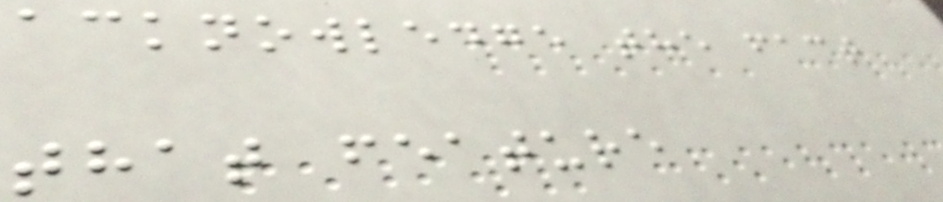acknowledge the fact
that feature
